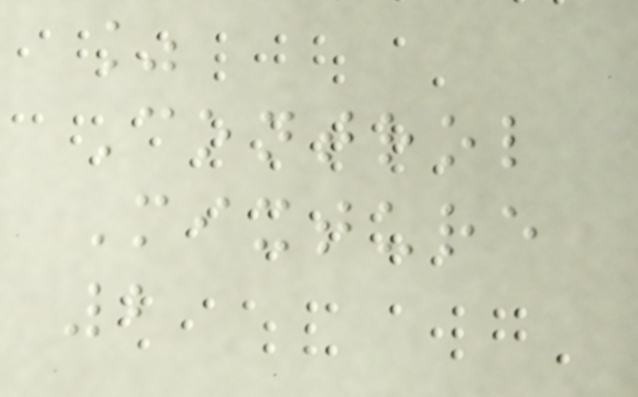%
Control
Mixture
2
